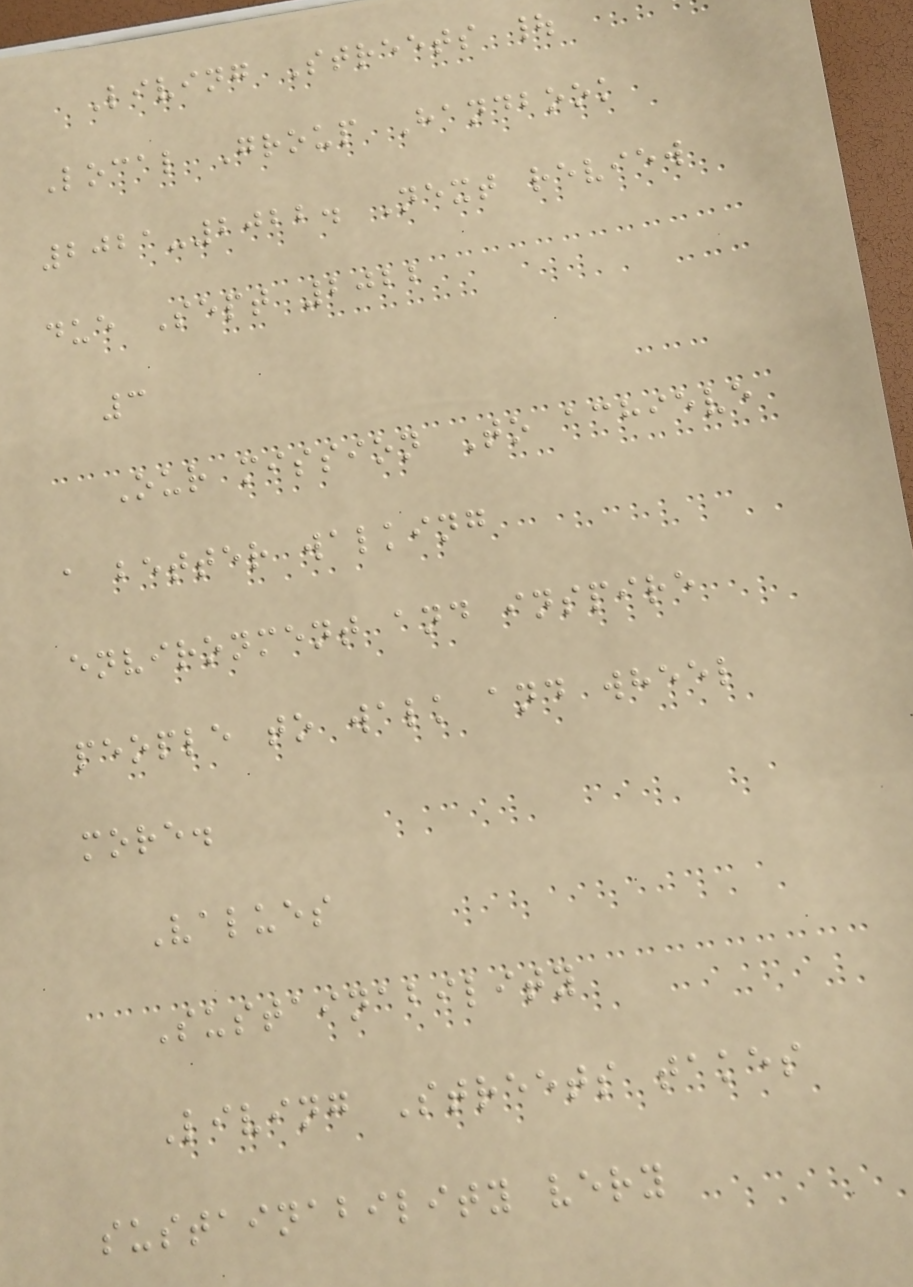Living Streets |
Local Group Handbook
2021-2022. Next review
due Sept 2022
3
Our mission To achieve
a better walking
environment and inspire
people to walk and wheel
more.
Values
Sustainability
Living Streets takes
sustainability very
